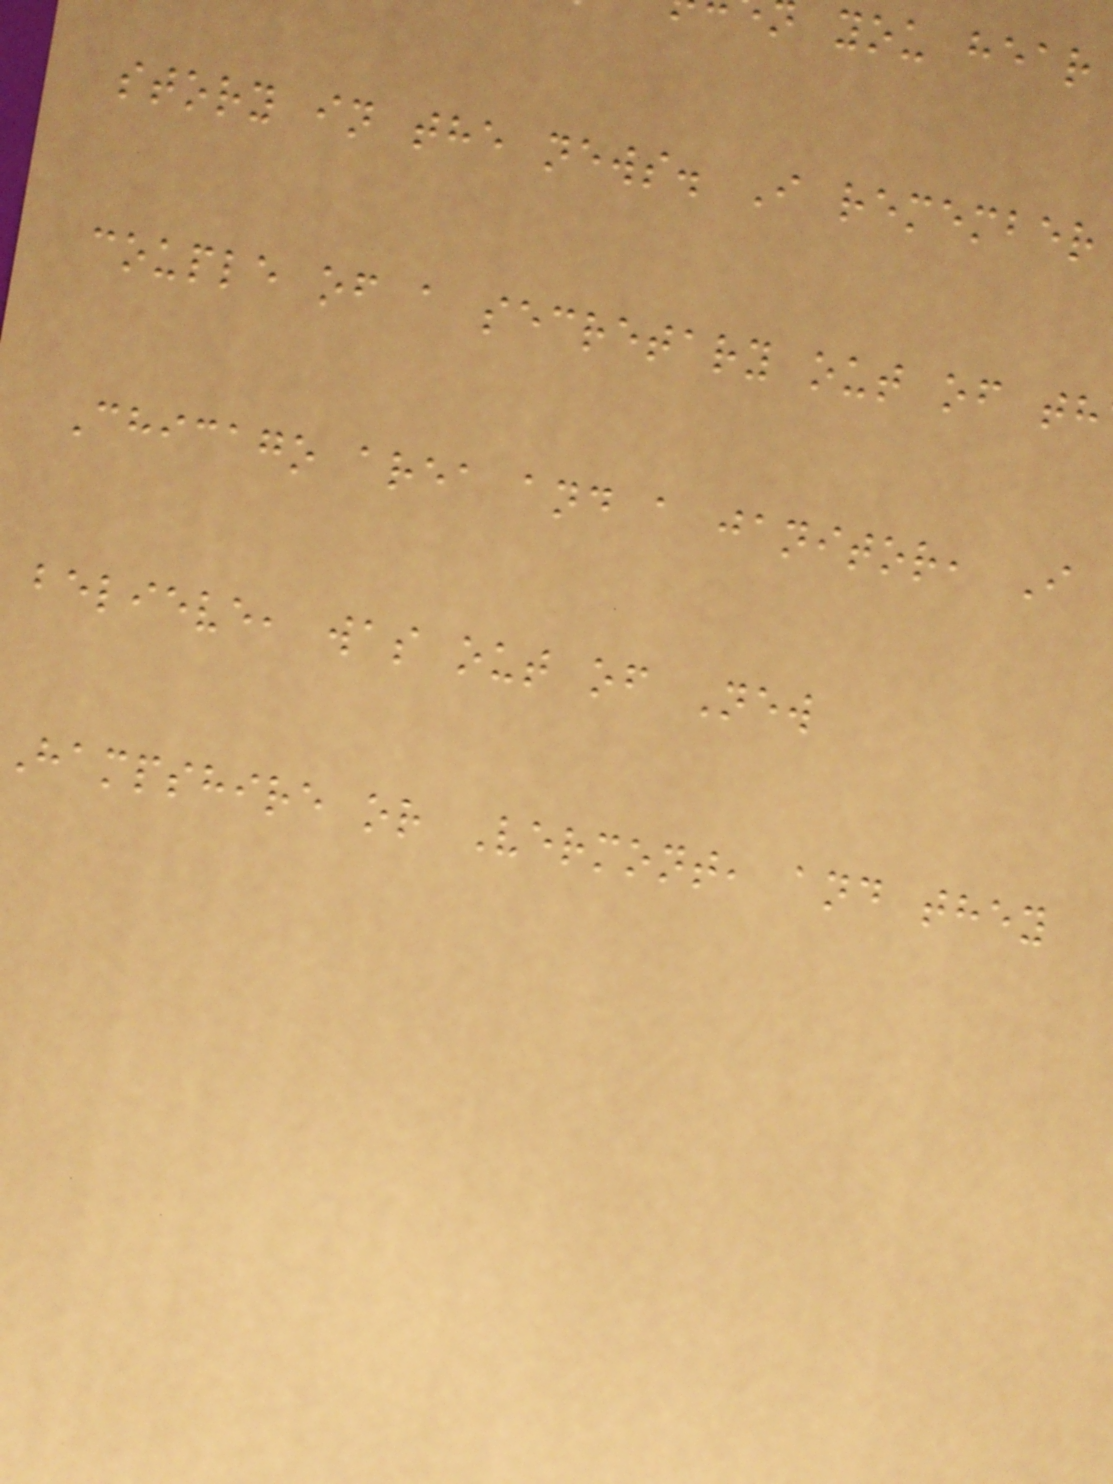you hear
story in the news. I remember
couple of a secretary out of th
Chicago area and a janitor, I
believe, was out of New
Hampshire or Vermont, and they
